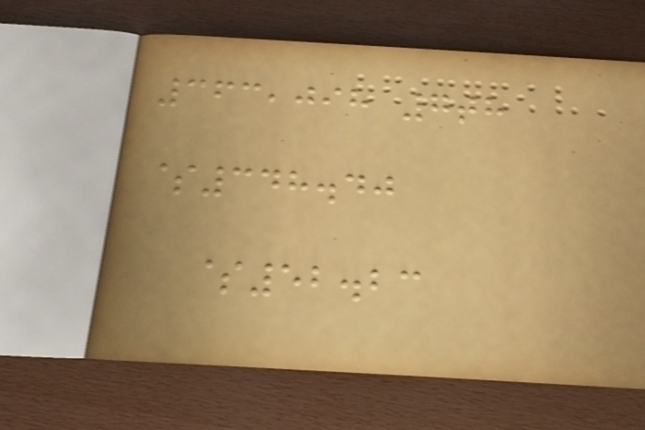363,098 7th
$348.40
$52.23
